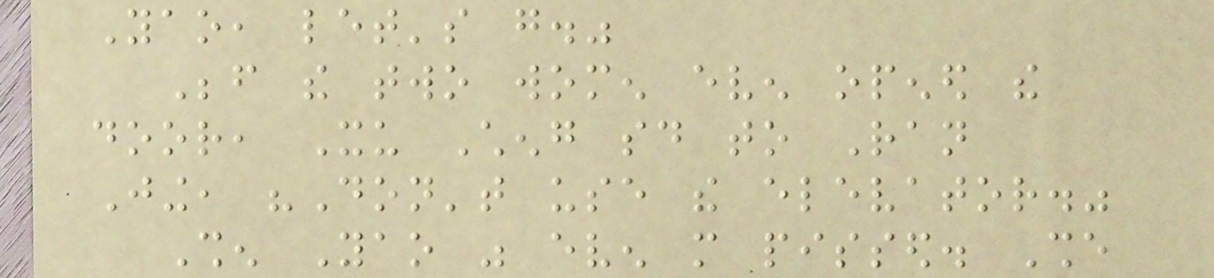Yao, let's go."
Before the two women even opened the
door, Xu Cheng said to Ran
Jing, "Don't use the elevator."
Shen Yao was even more pissed. She
